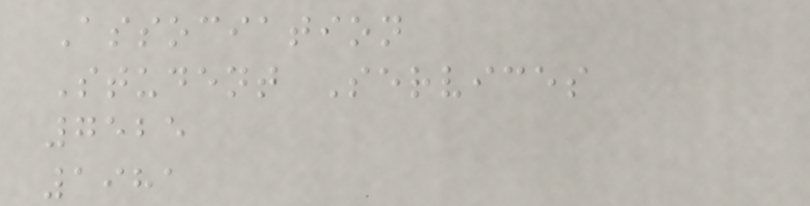Association
Student Services
7525
1981
